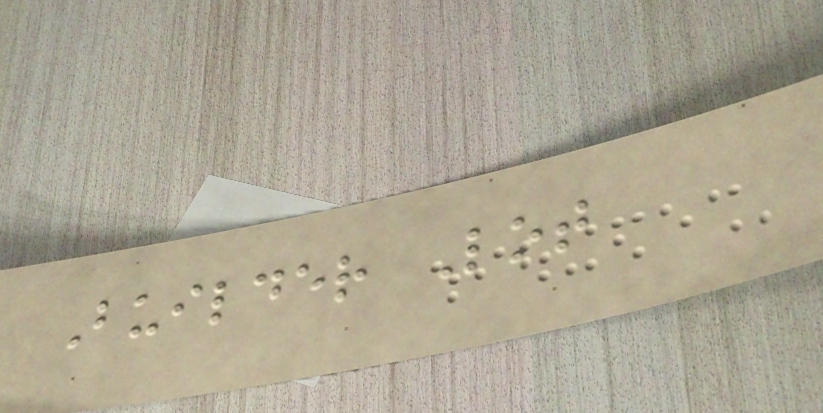Builder Lot
